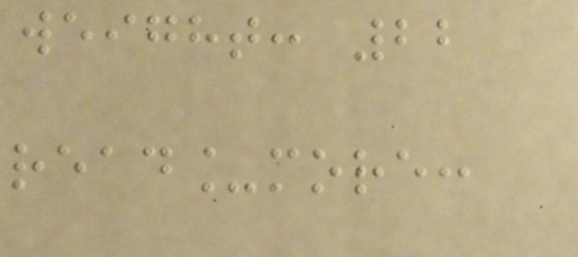weight: 22
read_more:
